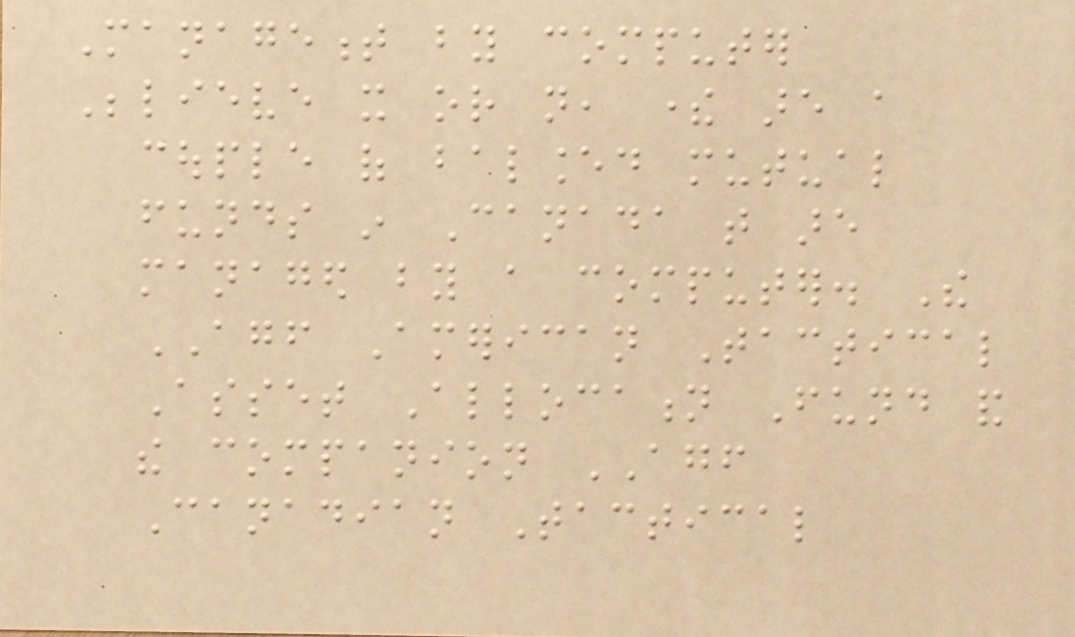Management by computer
Believe it or not, there are a
couple of balanced mutual
funds in Canada that are
managed by a computer. The
AGF American Tactical
Asset Allocation Fund and
the companion AGF
Canadian Tactical
